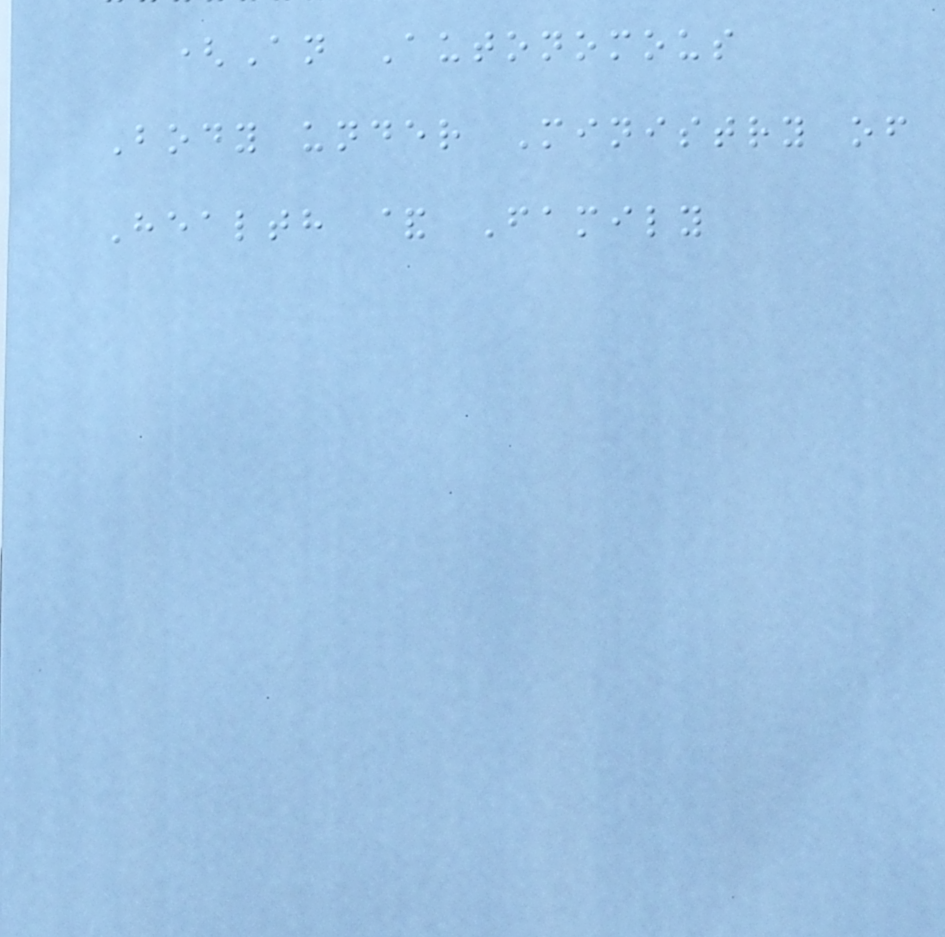(An Autonomous
Body under Ministry of
Health & Family
